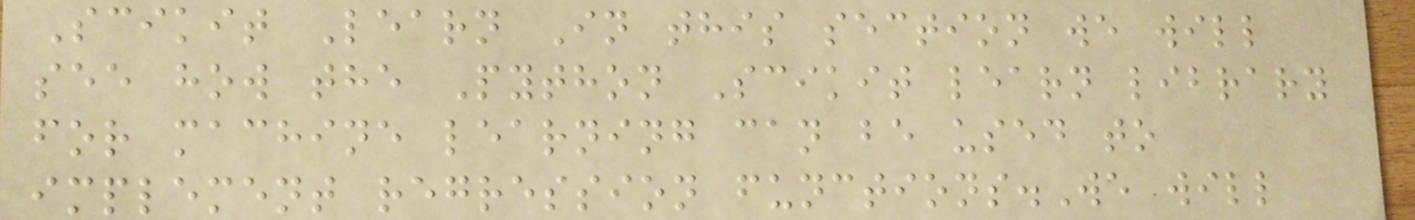Scikit Learn In this section we will
see how the Python Scikit learn library
for machine learning can be used to
implement regression functions.We will
